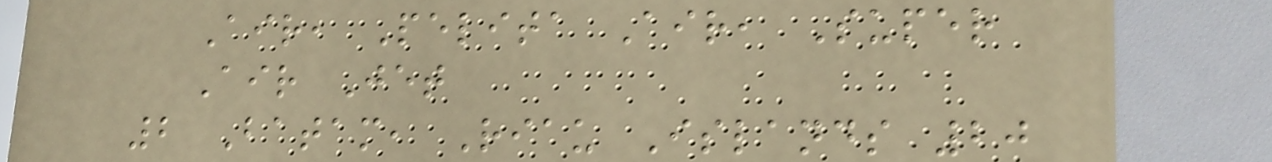Air, Pelita Air, Super
Air Jet
2 Batam, Riau Islands 20
